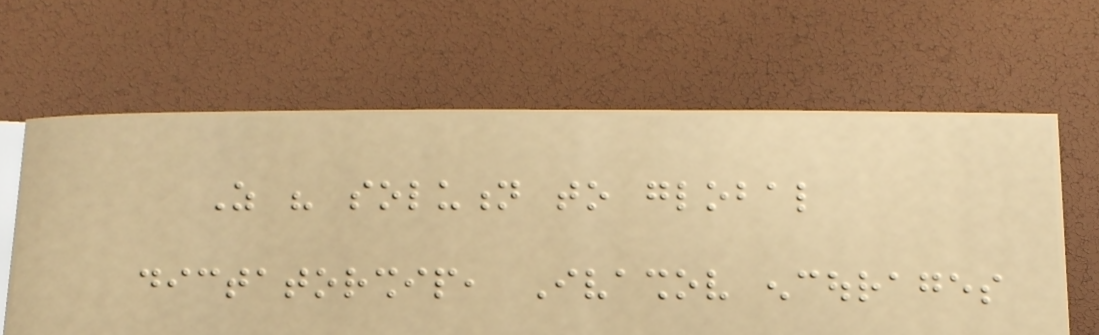As his solution to global
dictatorship, Ivashov encourages
